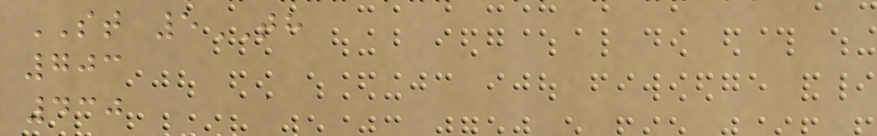ST 5TH
703
430
